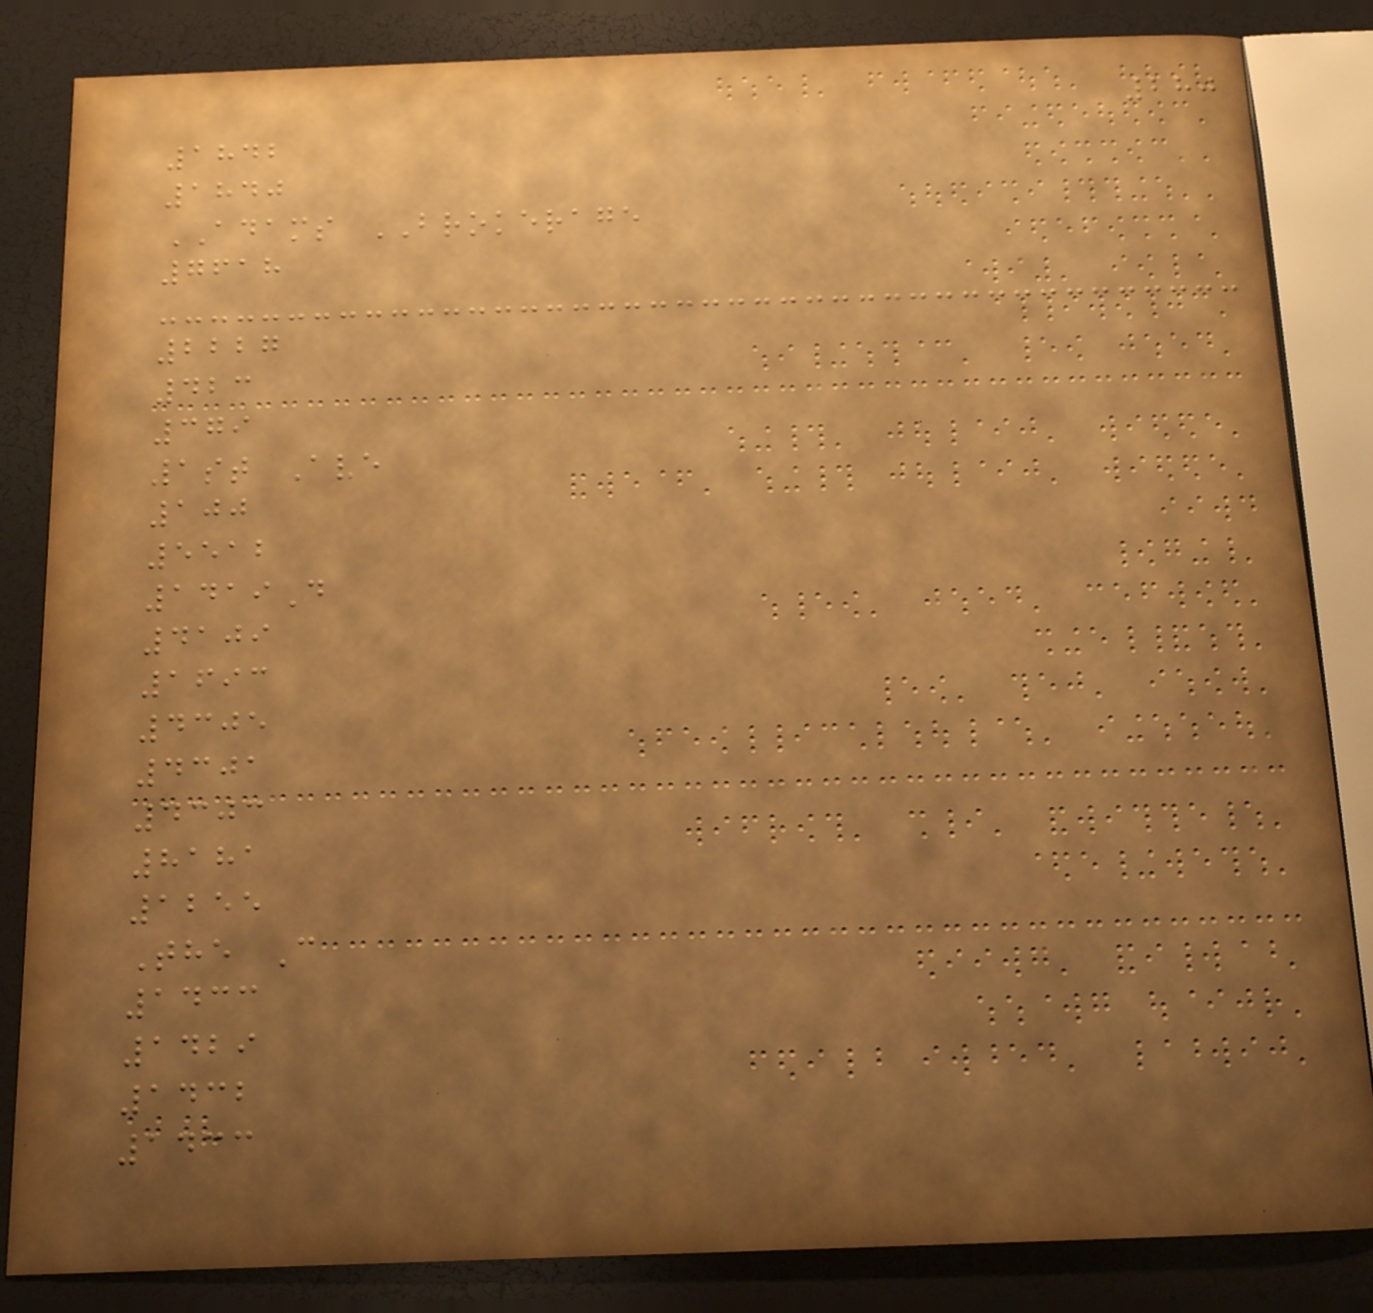280
1842
1840
ADAMS BROKERAGE
7618
2227
423
379
1st Ave
100
5512
1419D
4109
1693
4305
4301
4303
8181
1255
The C
1433
1429
1432
1433
